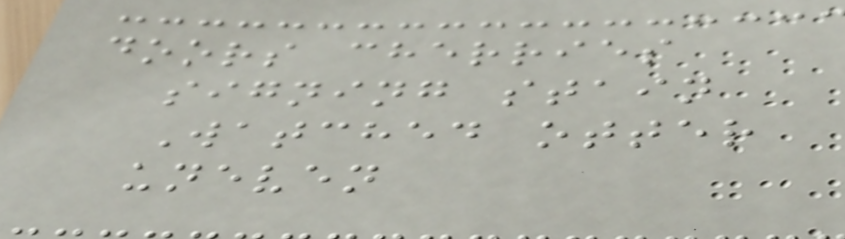doors cherries
signing stain
Watched otter
uneven
